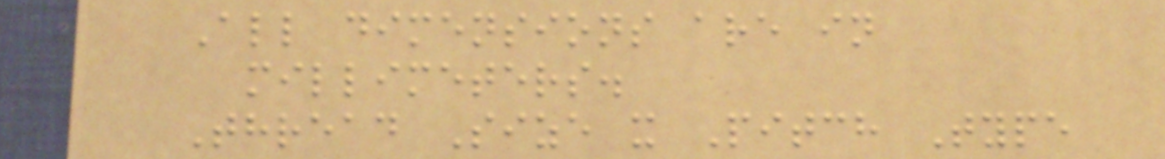All dimensions are in
millimeters.
Thread Size x Pitch Type
